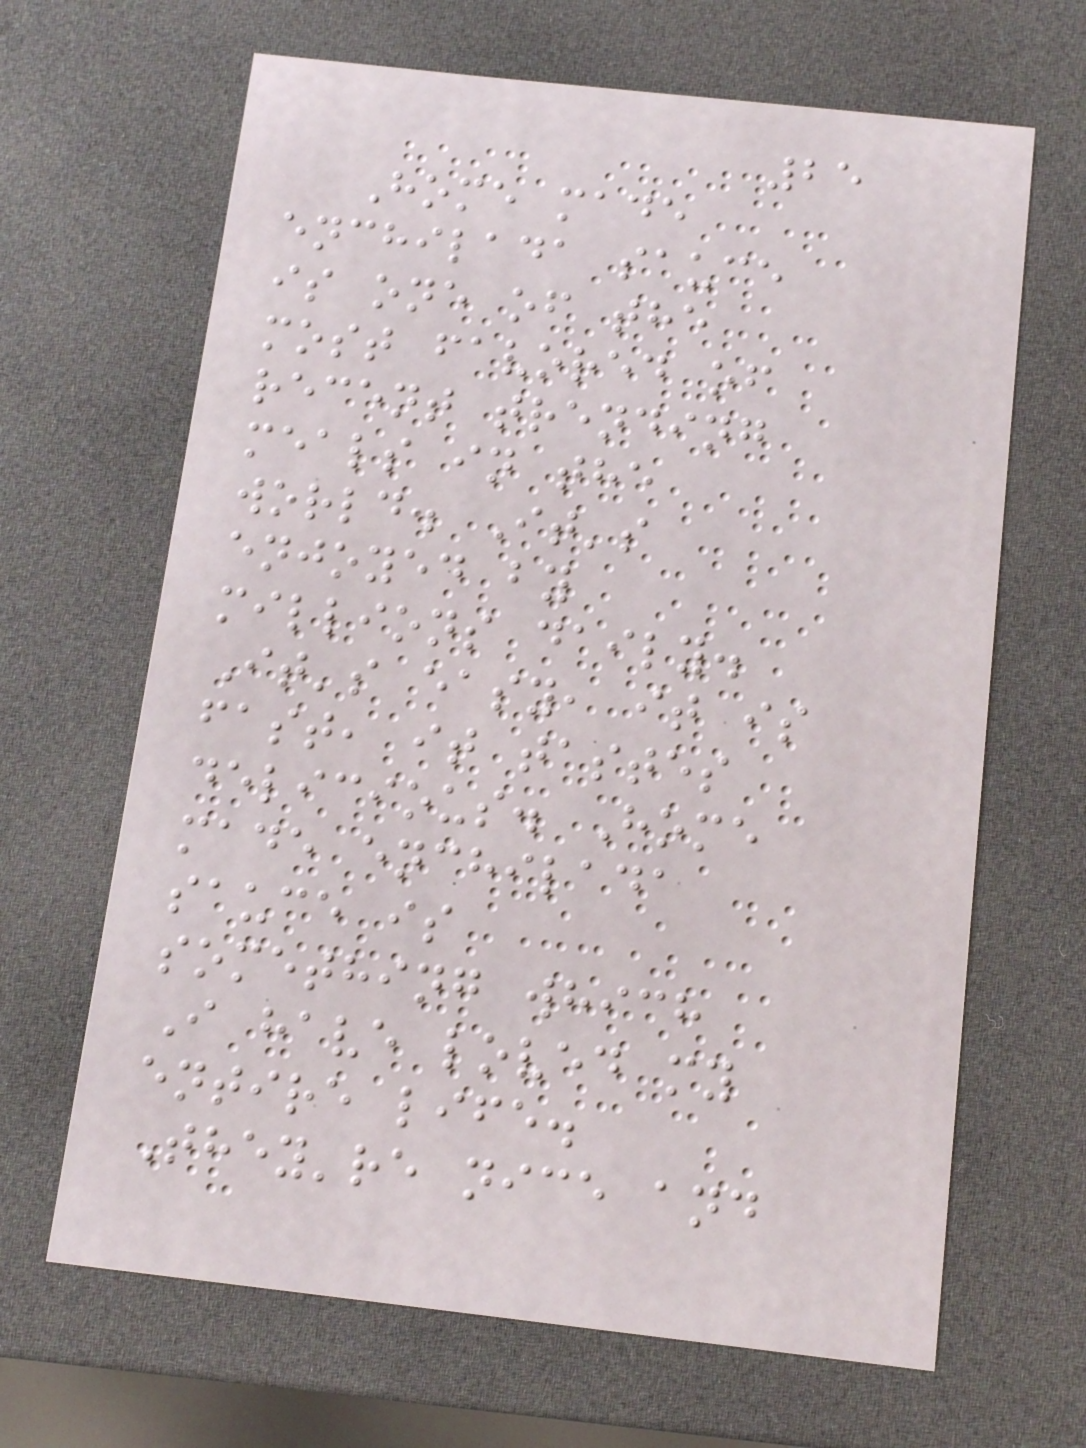25
Home made
enchilada sauce
is one of the
most favored of
recent trending
meals in the
world. It's
enjoyed by
millions daily.
It's easy, it is
fast, it tastes
delicious. Home
made enchilada
sauce is
something which
I have loved my
entire life.
They're nice and
